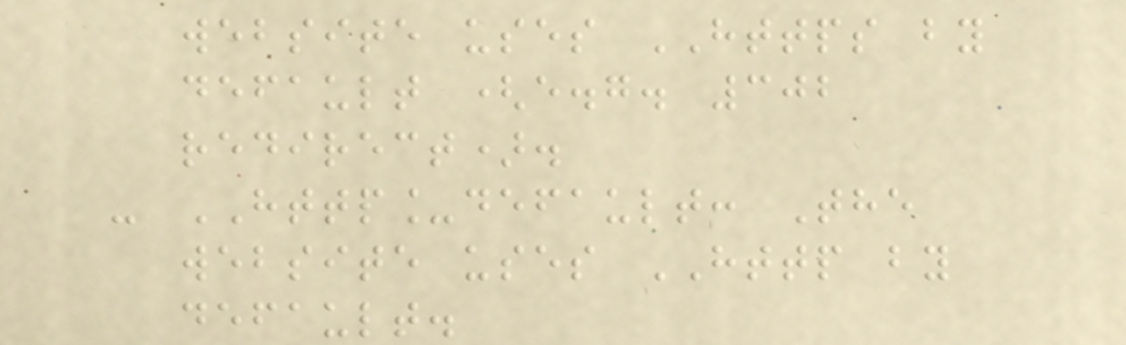website uses HTTPS by
default (e.g. 302
redirect).
- HTTP_default: The
website uses HTTP by
default.
